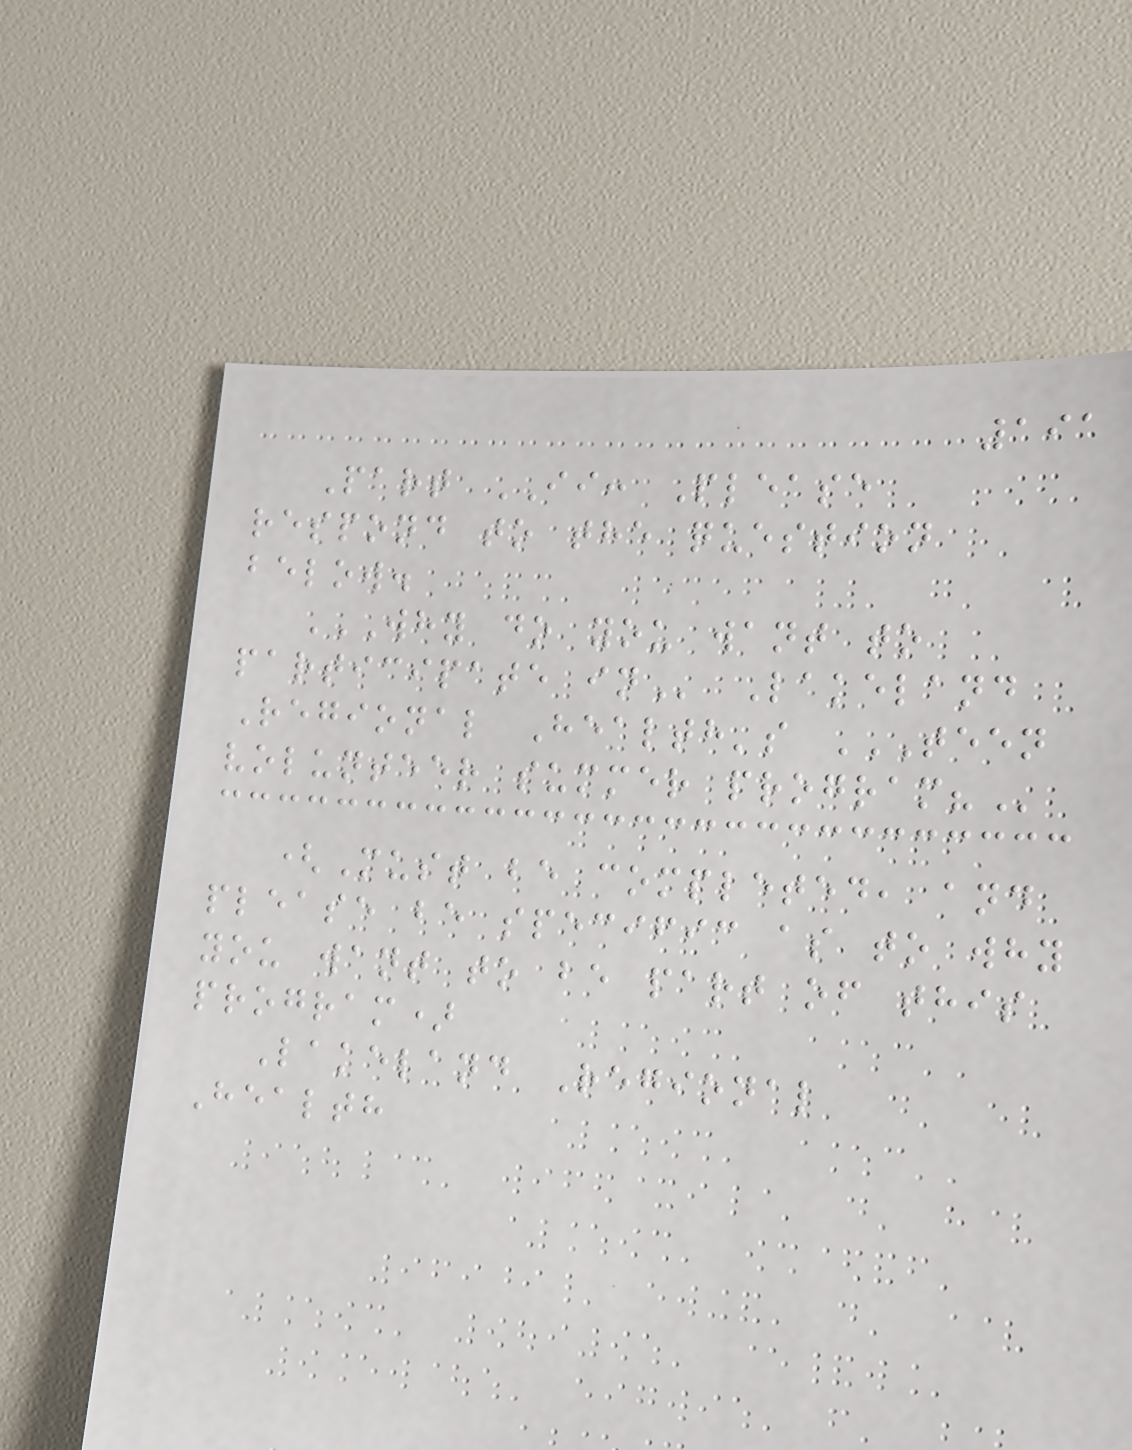191
Part II: Please
respond to the question
below.
WHY DO YOU WANT TO
PARTICIPATE IN Lakeland
Regional Health's TEEN
VOLUNTEER SUMMER PROGRAM?
(Must be completed, and
please be specific as to why
you want to be part of this
program)
Lakeland Regional
Health
